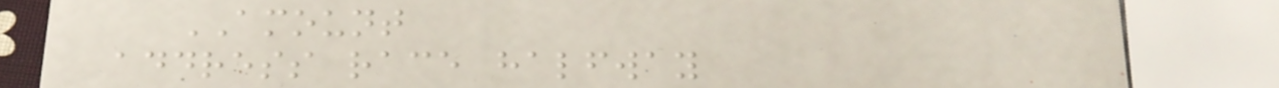AMOUNT
address race halfway
